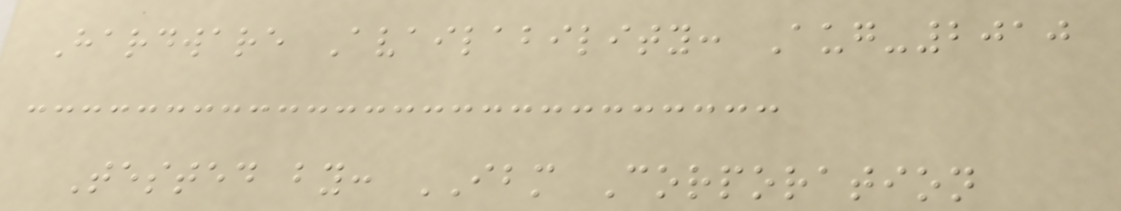Hardware Availability: Aug-2010
Tested by: IBM Corporation
